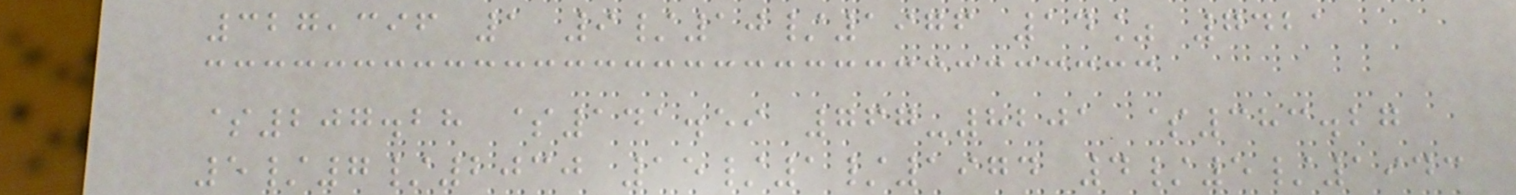327,396 1 9/10/1976 14% 7421
$207.28 $141.59 767-8201 $383.27
5/7/2030 15/1/1974 4/5/1943
